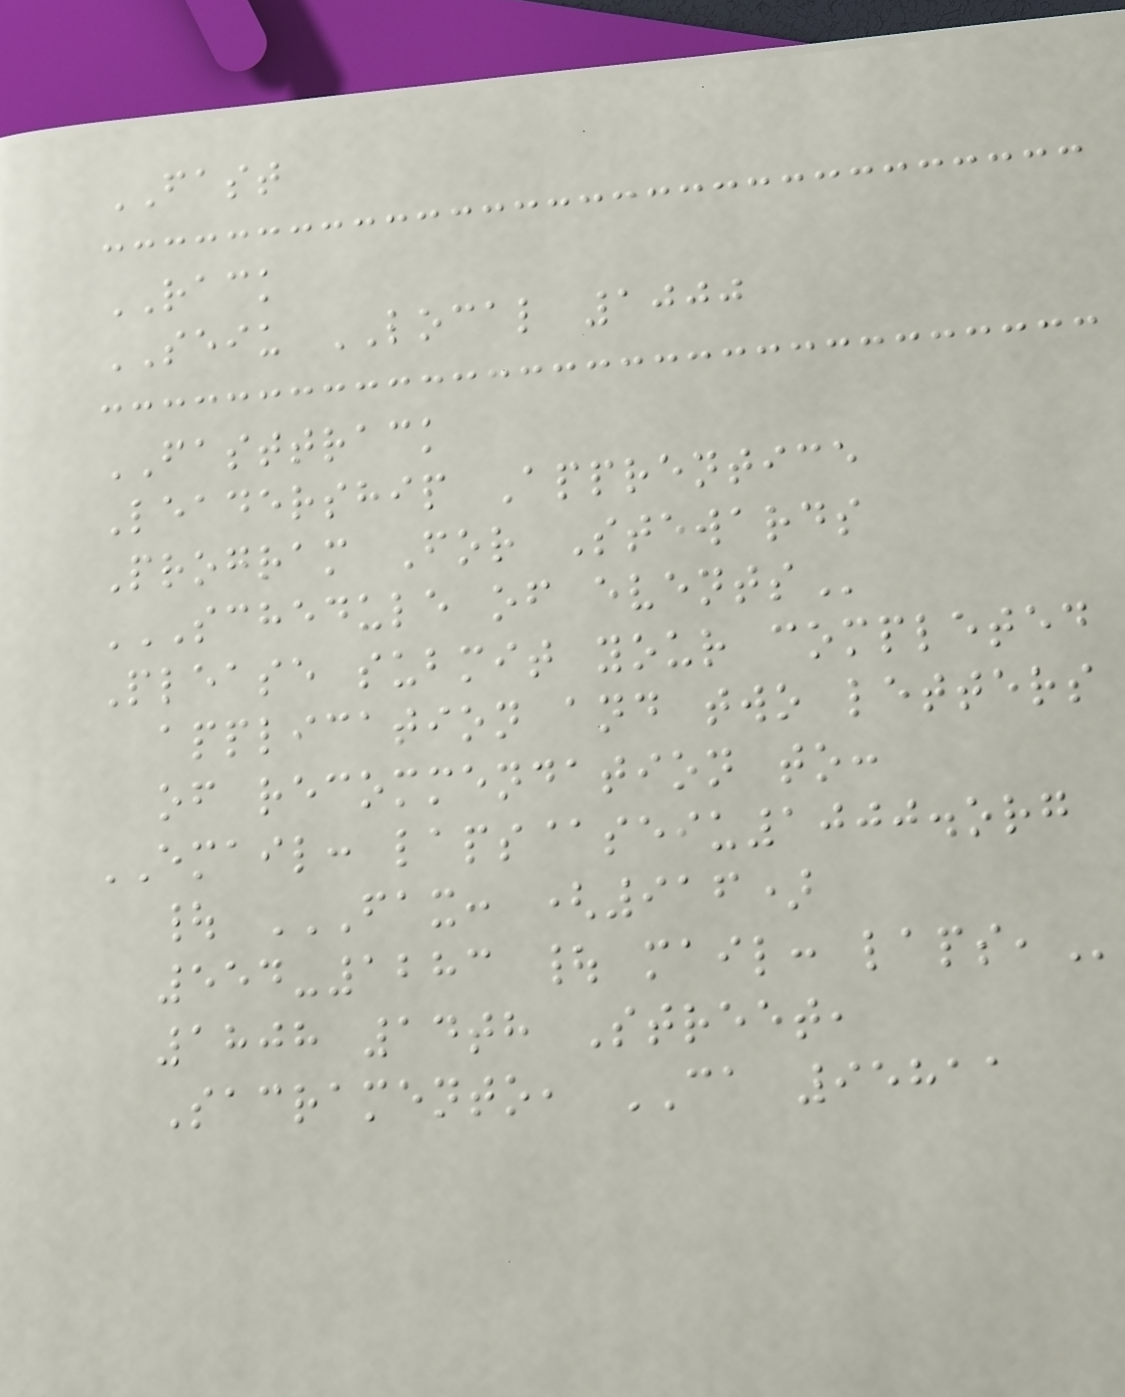FAST
RACK
SEIU LOCAL 1000
FASTTRACK
Leadership Apprentice
Program For Stewards
SCHEDULE OF EVENTS
Please submit your completed
application and two letters
of recommendation to:
EMAIL: laps@seiu1000.org
| FAX: (916)
554-1283 | MAIL: LAPS,
1808 14th Street,
Sacramento, CA 95811
